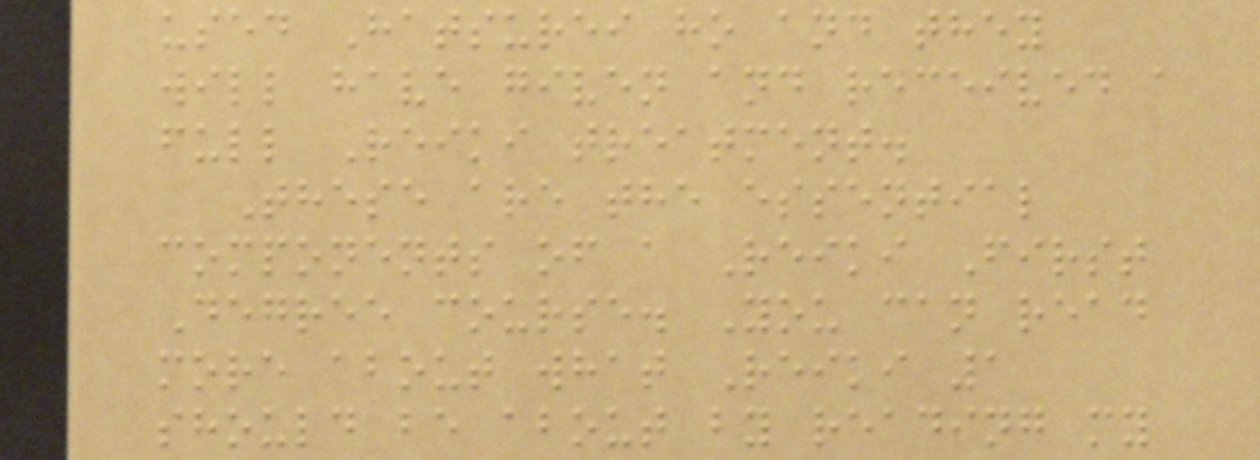used Hatsurei ho and they
will have given and received a
full Reiki treatment.
These are the essential
components of a Reiki First
Degree course. You can read
more about what Reiki 1
should be about by reading my
